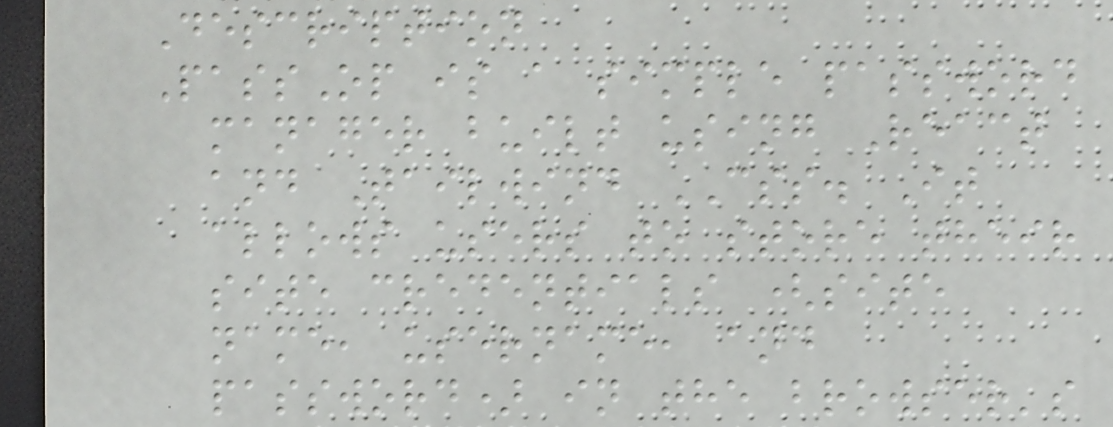Description
PassOp is a simple password
manager built using React
and Tailwind CSS. It
allows users to store their
site credentials (site
name, username, and
password) in the browser's
